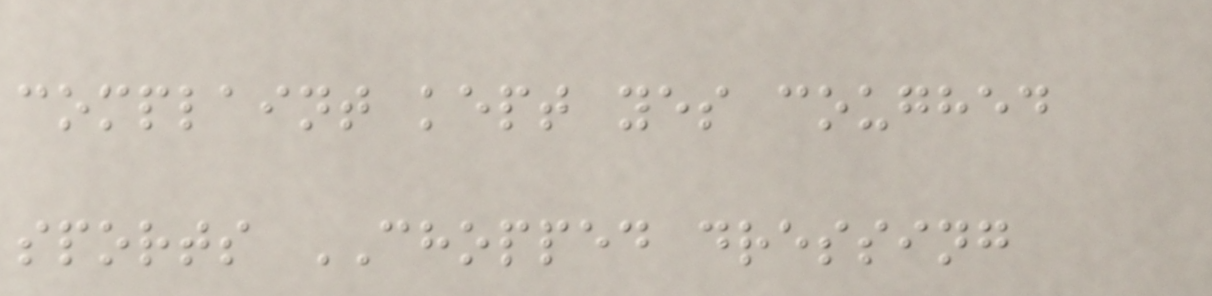complaint kept yes coughed
sports CHOPPED dressing
